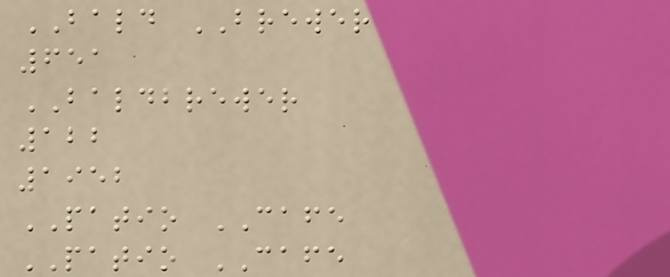BALD BREWER
651
BALDBREWER
122
1952
PATIO CAFE
PATIO CAFE
